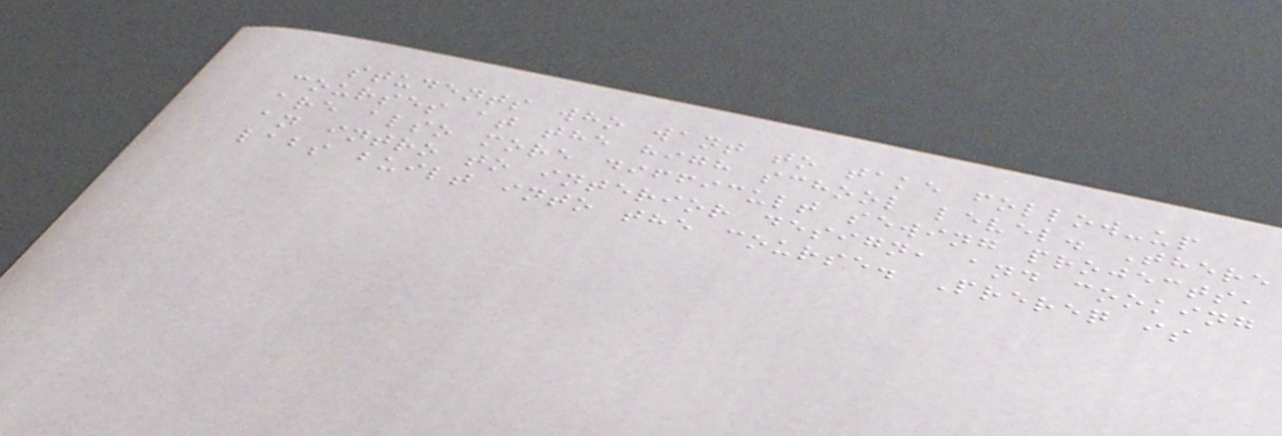students who want to take follow-up
courses at the high school level. There
are also more difficult sewing projects,
an intro to interior design, and cooking
labs built into the course. Prereq is
